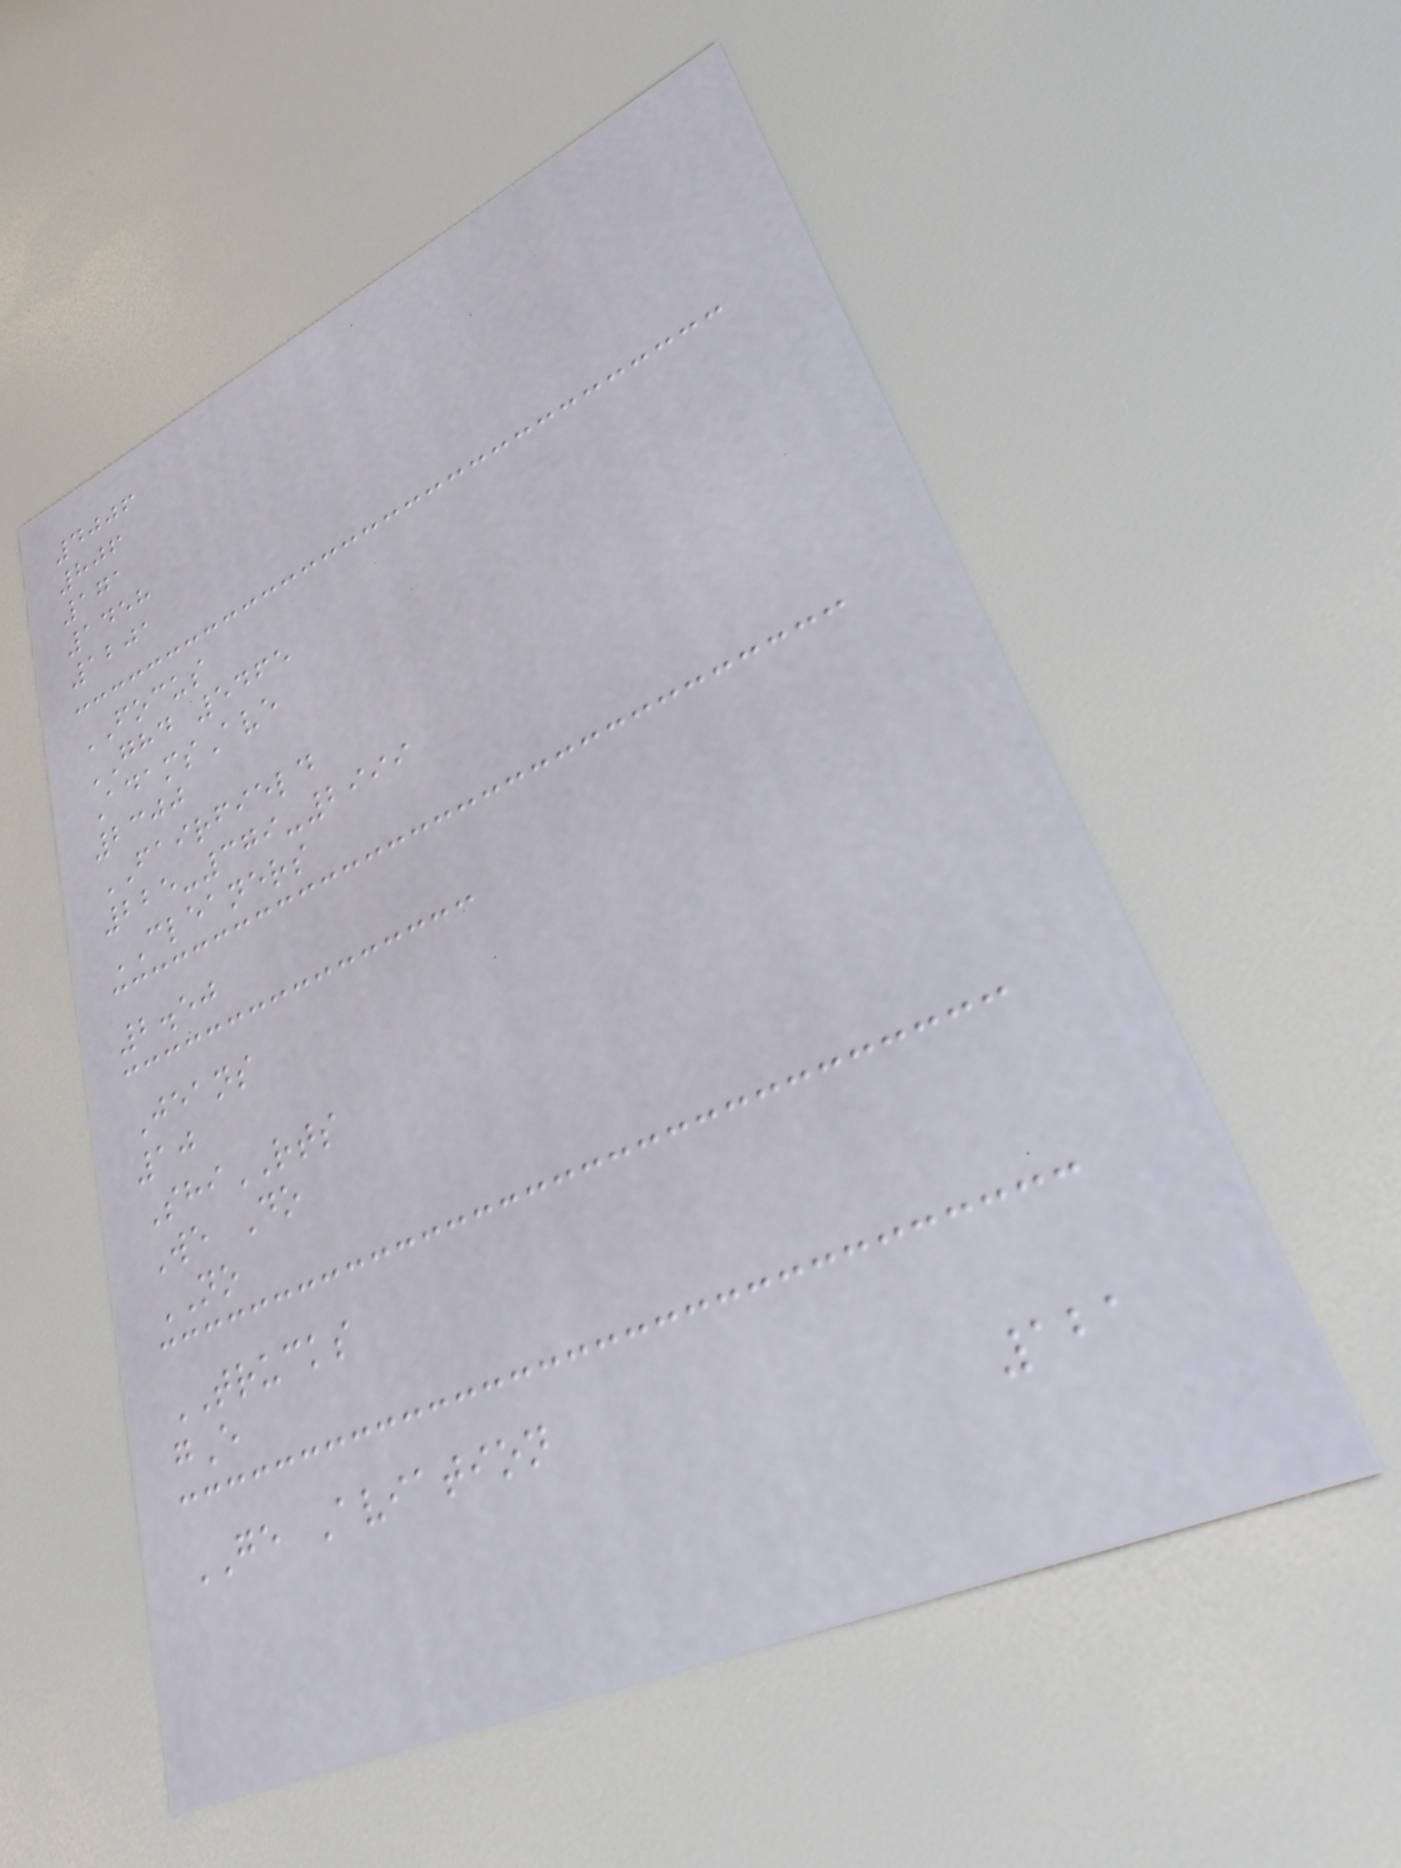4006
806
171
1458
1201
FOCUS
GHD 5465
AdamsAve
2300
FAIRFIELD
225-379-2999
CLEANERS
2.50
Jeans
10
ShiRTS
We Do
NO
TRUCKS
gE
GE Aviation
121
